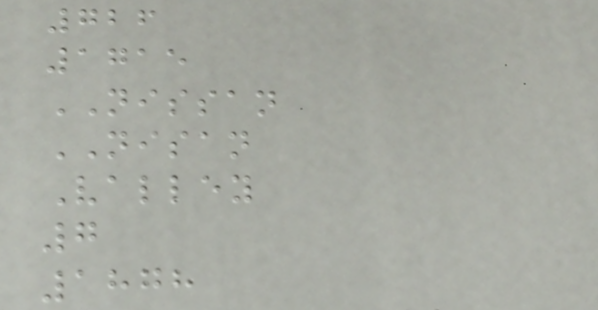726
1715
NISSAN
NISAN
Valley
7
1878
